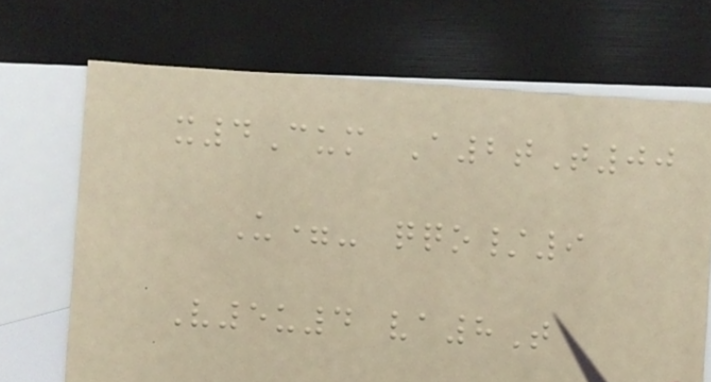x4Cum A2tT00
U=- qqo/9
V5u4 va8T
